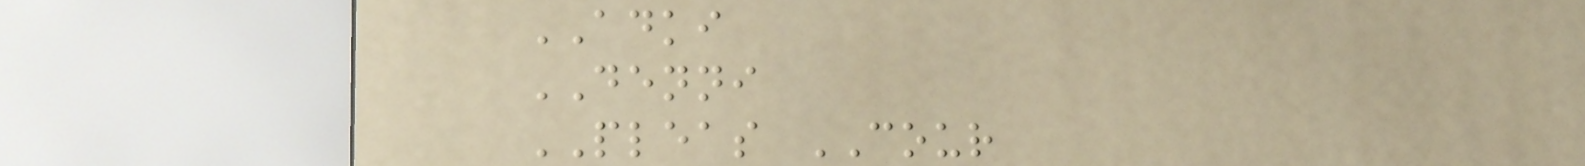ADKI
DENNI
PLEAS COUR
